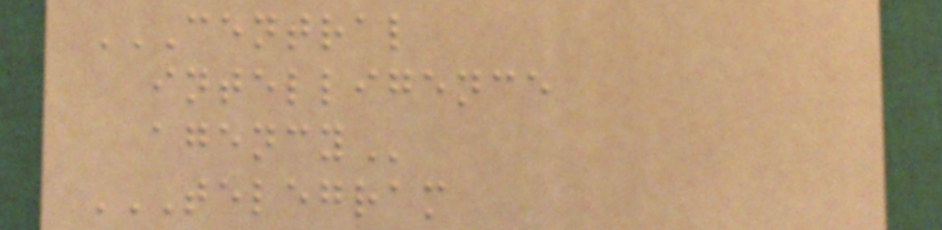CENTRAL
INTELLIGENCE
AGENCY
TELEGRAM
